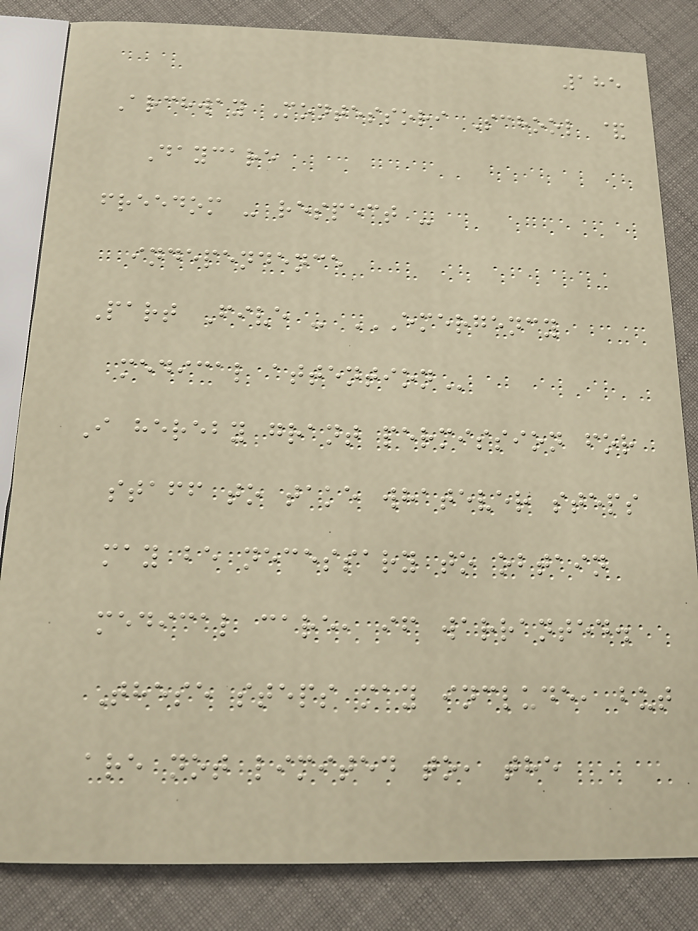185
Archway Montessori School &
Daycare
freedom - respect -
independence
Part Five - EMERGENCY
MEDICAL ATTENTION
I hereby grant permission for
staff to take whatever steps
may be necessary to obtain
medical care, if warranted.
These steps may include, but
are not limited to, the
